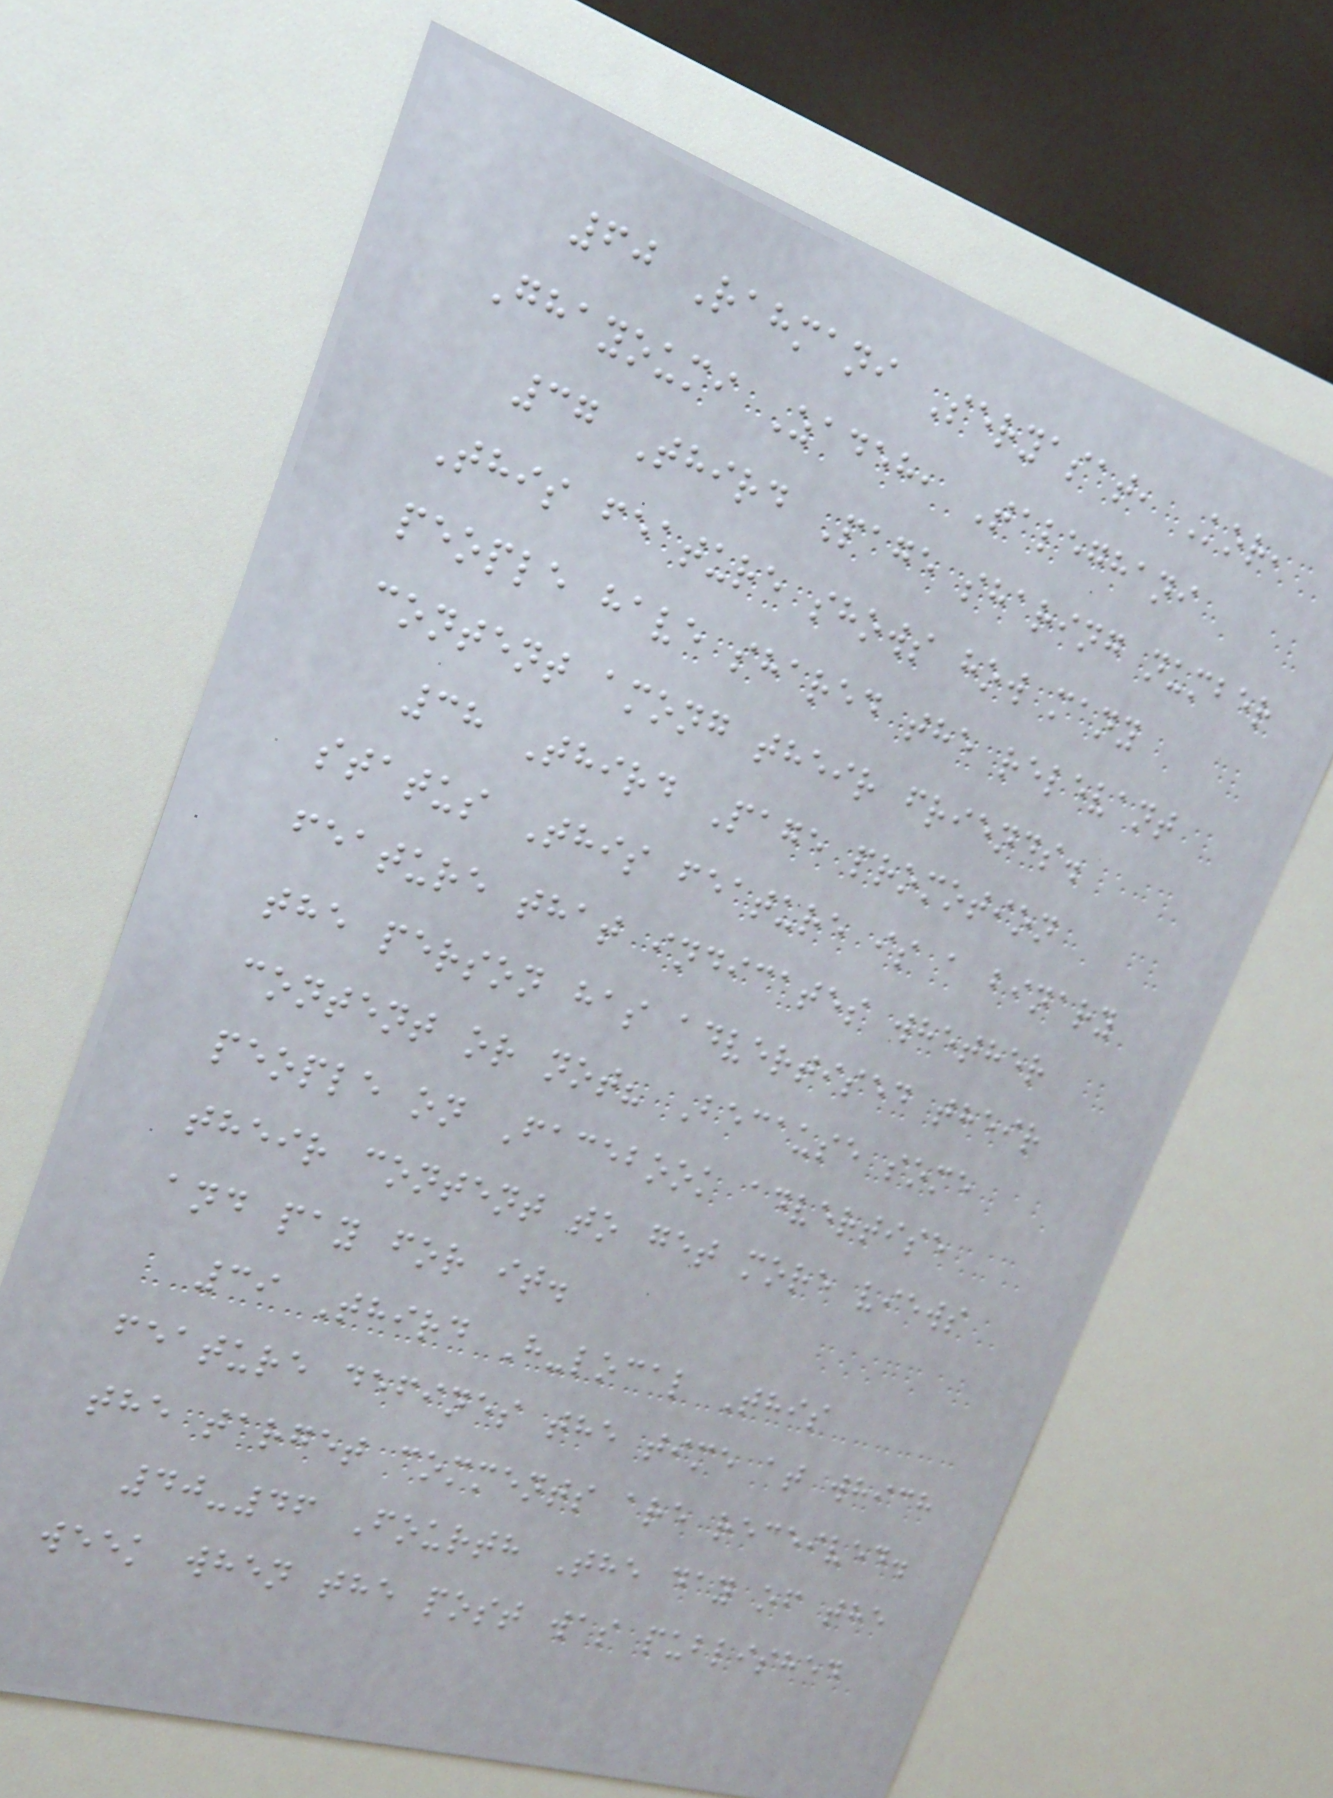60 Rahmani Seryasat, Kor,
Ghayoumi Zadeh, Taleghani
37 Third Page sharing number
This feature shows how many
people have shared the relevant
content among their friends.
38 Third Page promotion
status This feature is a binary
feature that indicates whether
the person has advertised their
content or not? Because some
people on Facebook advertise
their content to get more views
and pay for it.
39 Third H-local This
feature defines the time at which
the target comments are received.
40-46 Fourth The day of the
week when the post was published
